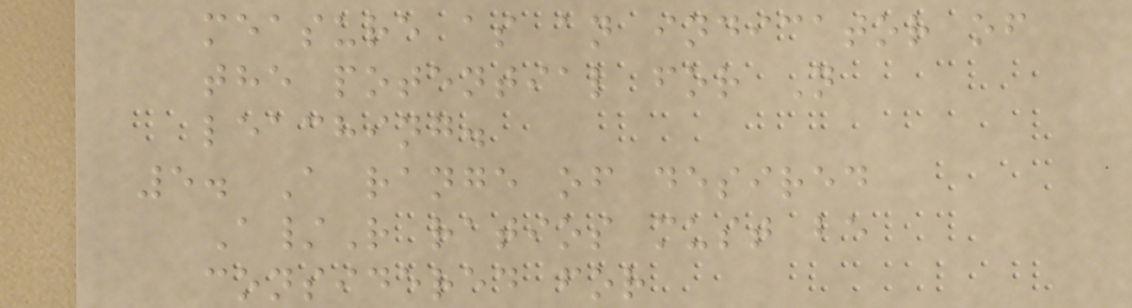measure as an indicator of
the potential for N
leaching.
5. A range of desired
A/R ratios must be
considered for
